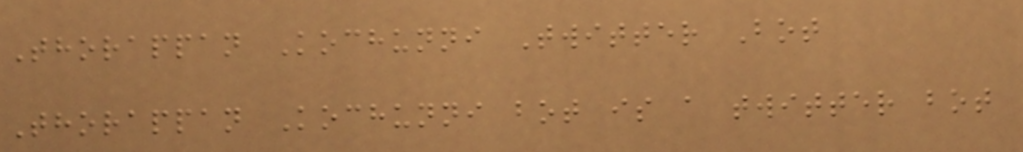Thorappan Kochunni Twitter Bot
Thorappan Kochunni bot is a twitter bot
